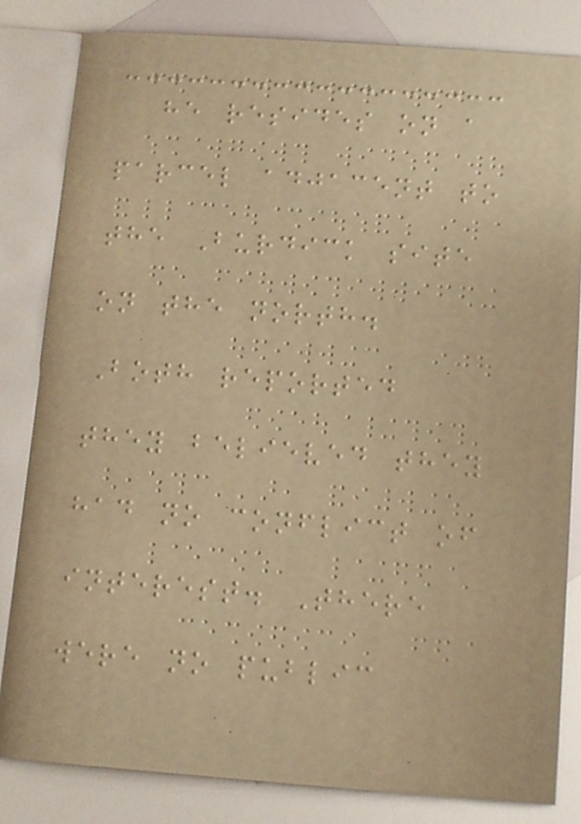he resides on a
parcel adjacent to
the Burdick site
on the north.
Both reported
they believed they
had no conflict of
interest. There
were no public
